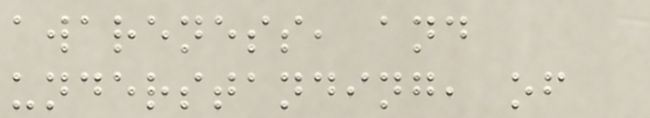awareness, and
understanding, of
